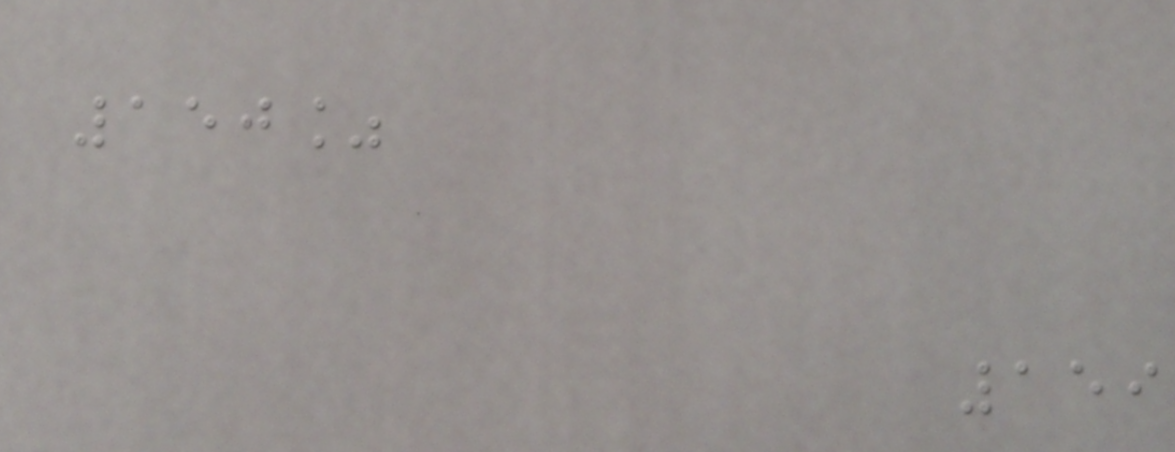150%
159
